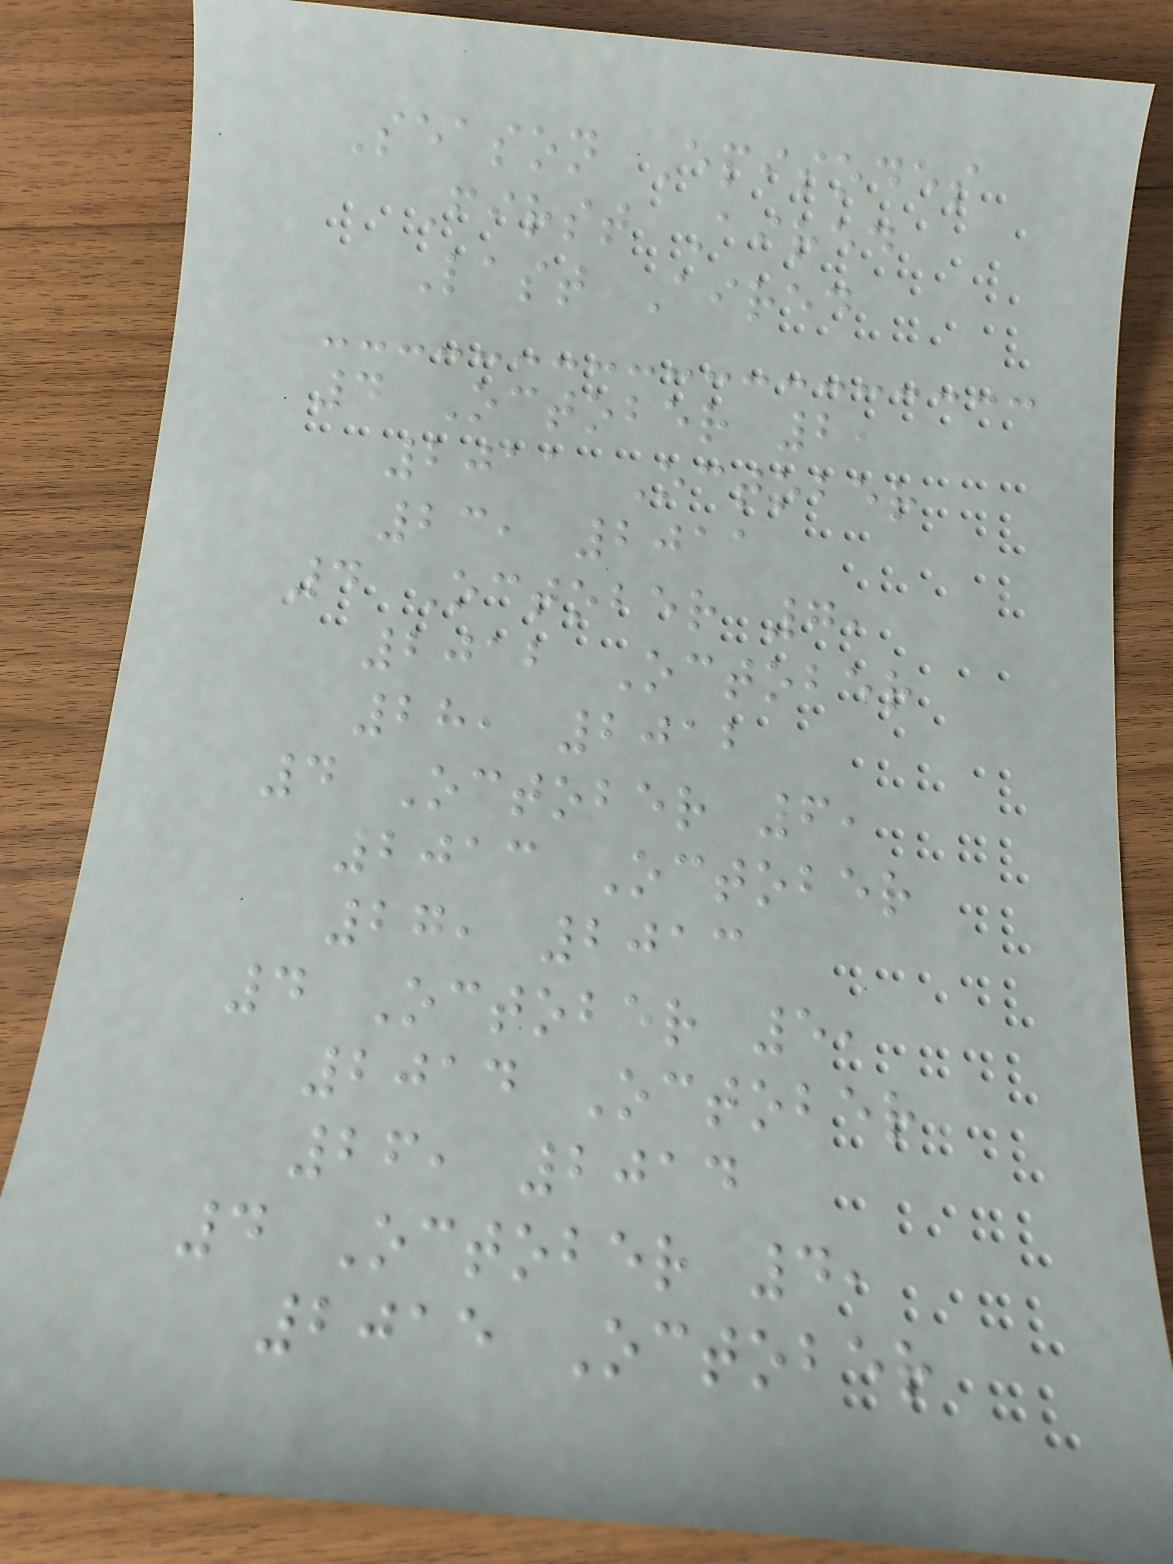Season Episodes
First Aired
Last Aired
4 October 2,
2011 October
23, 2011
4 October 7,
2012 October
28, 2012
4 October 6,
2013 October
27, 2013
4 October 5,
2014 October
26, 2014
4 October 4,
2015 October
